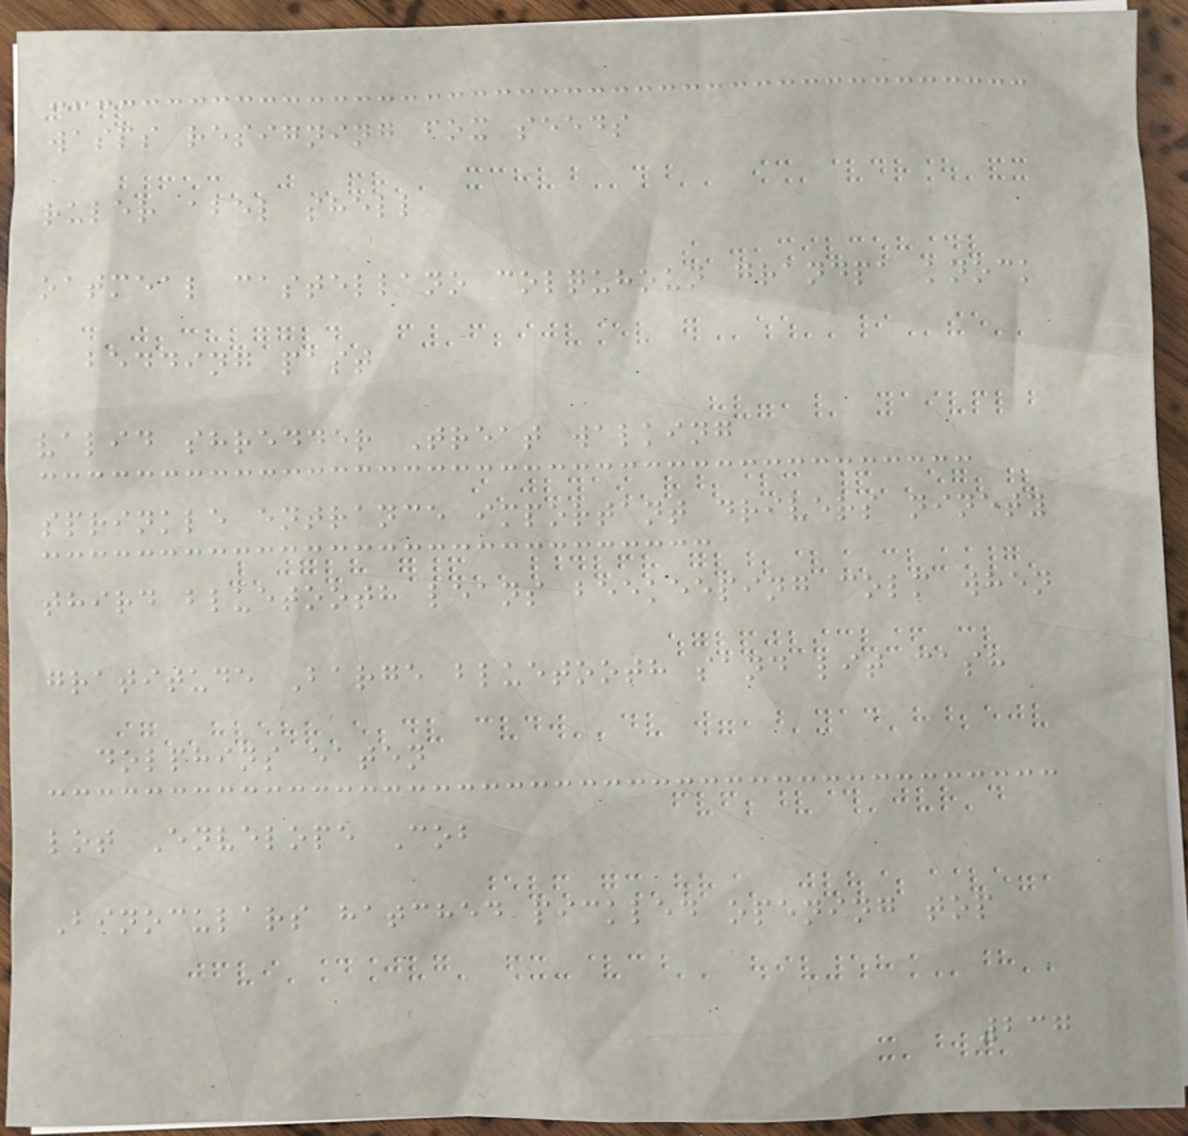wasps resigning fox seeds
ruler abel shell
oatmeal castellano colquhoun grandpa knock
bedding past
valid shredder Treat walking
sprinkle entrance important drivers ninety
third bluetooth leans beekeeping colm when
gratitude Barge bluetooth sand lit cash
dolphins eaten
lot Envelope Cob
Binoculars hatched pickled opening top
237
